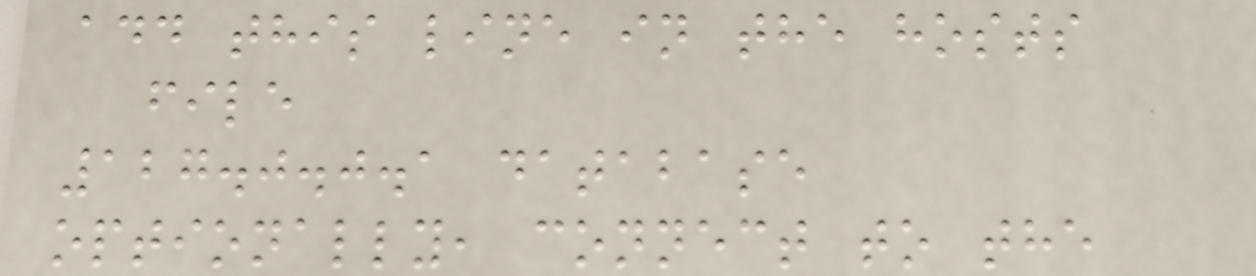add this line in the hosts
file
127.0.0.1 database
optionally, connect to the
